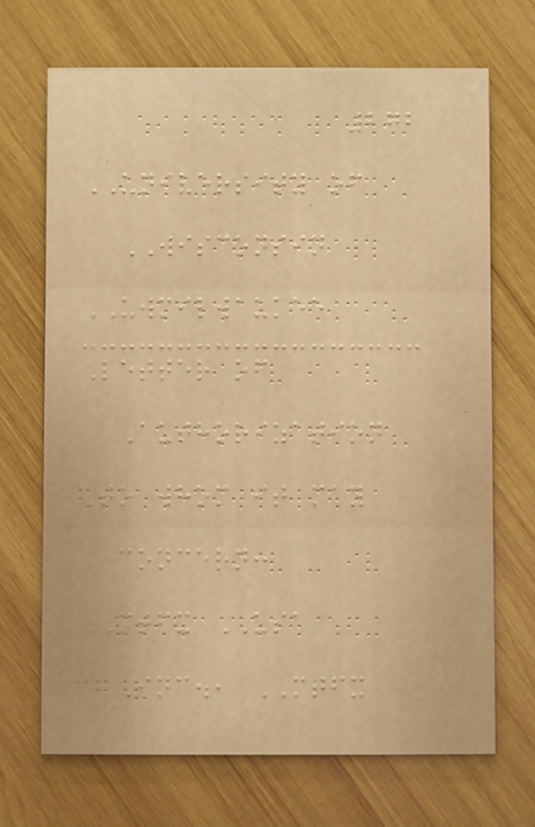272
UNIVERSITY of
WISCONSIN
UWMILWAUKEE
Letter of
Authorization
To whom it may
concern:
MTFX USA
Inc., MTFX
